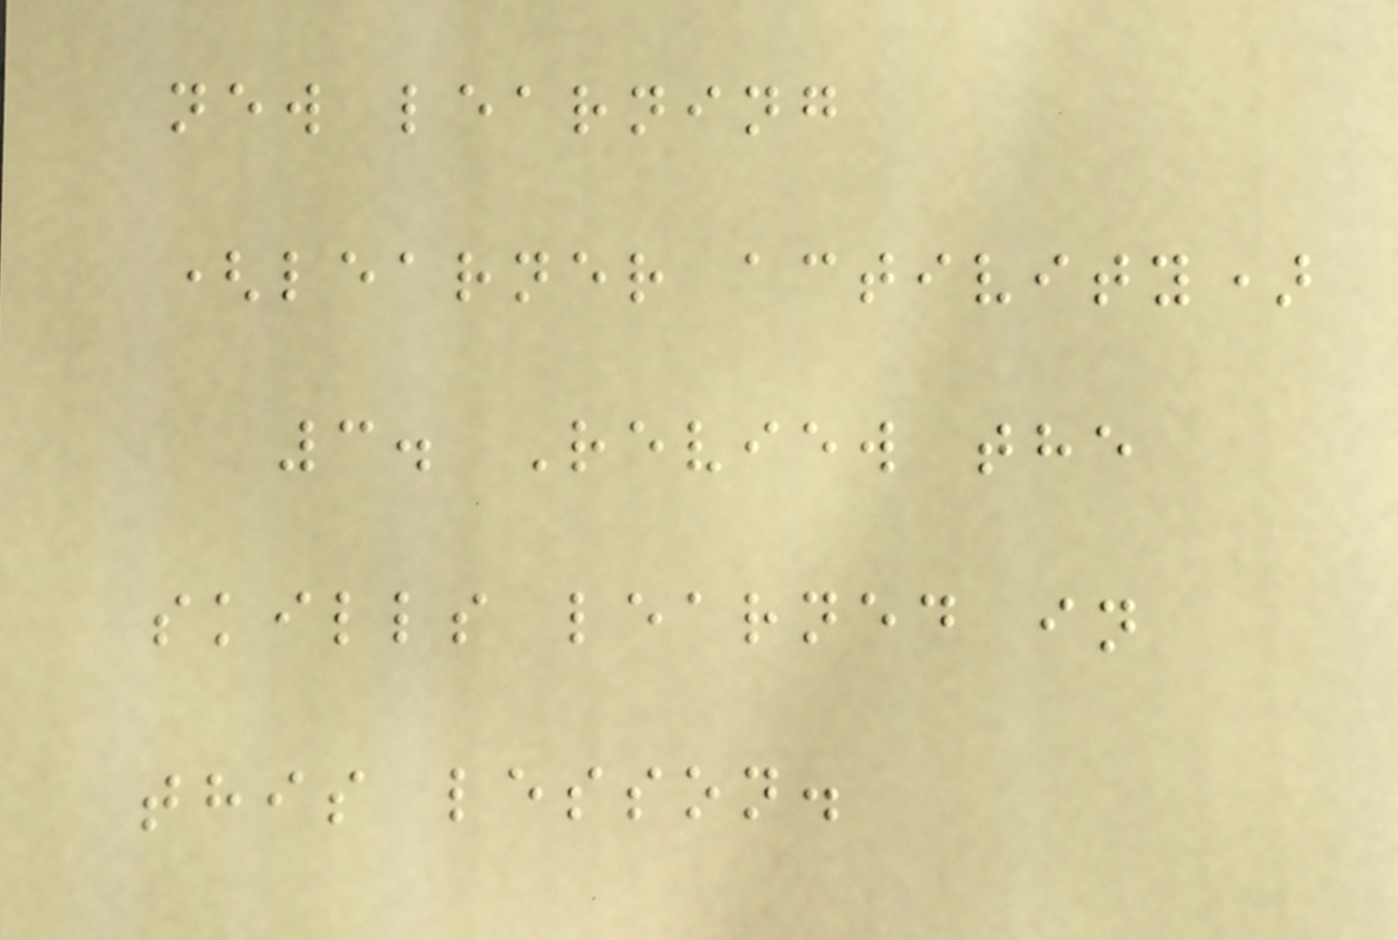new learning
(learner activity)
3. Review the
skills learned in
this lesson.
